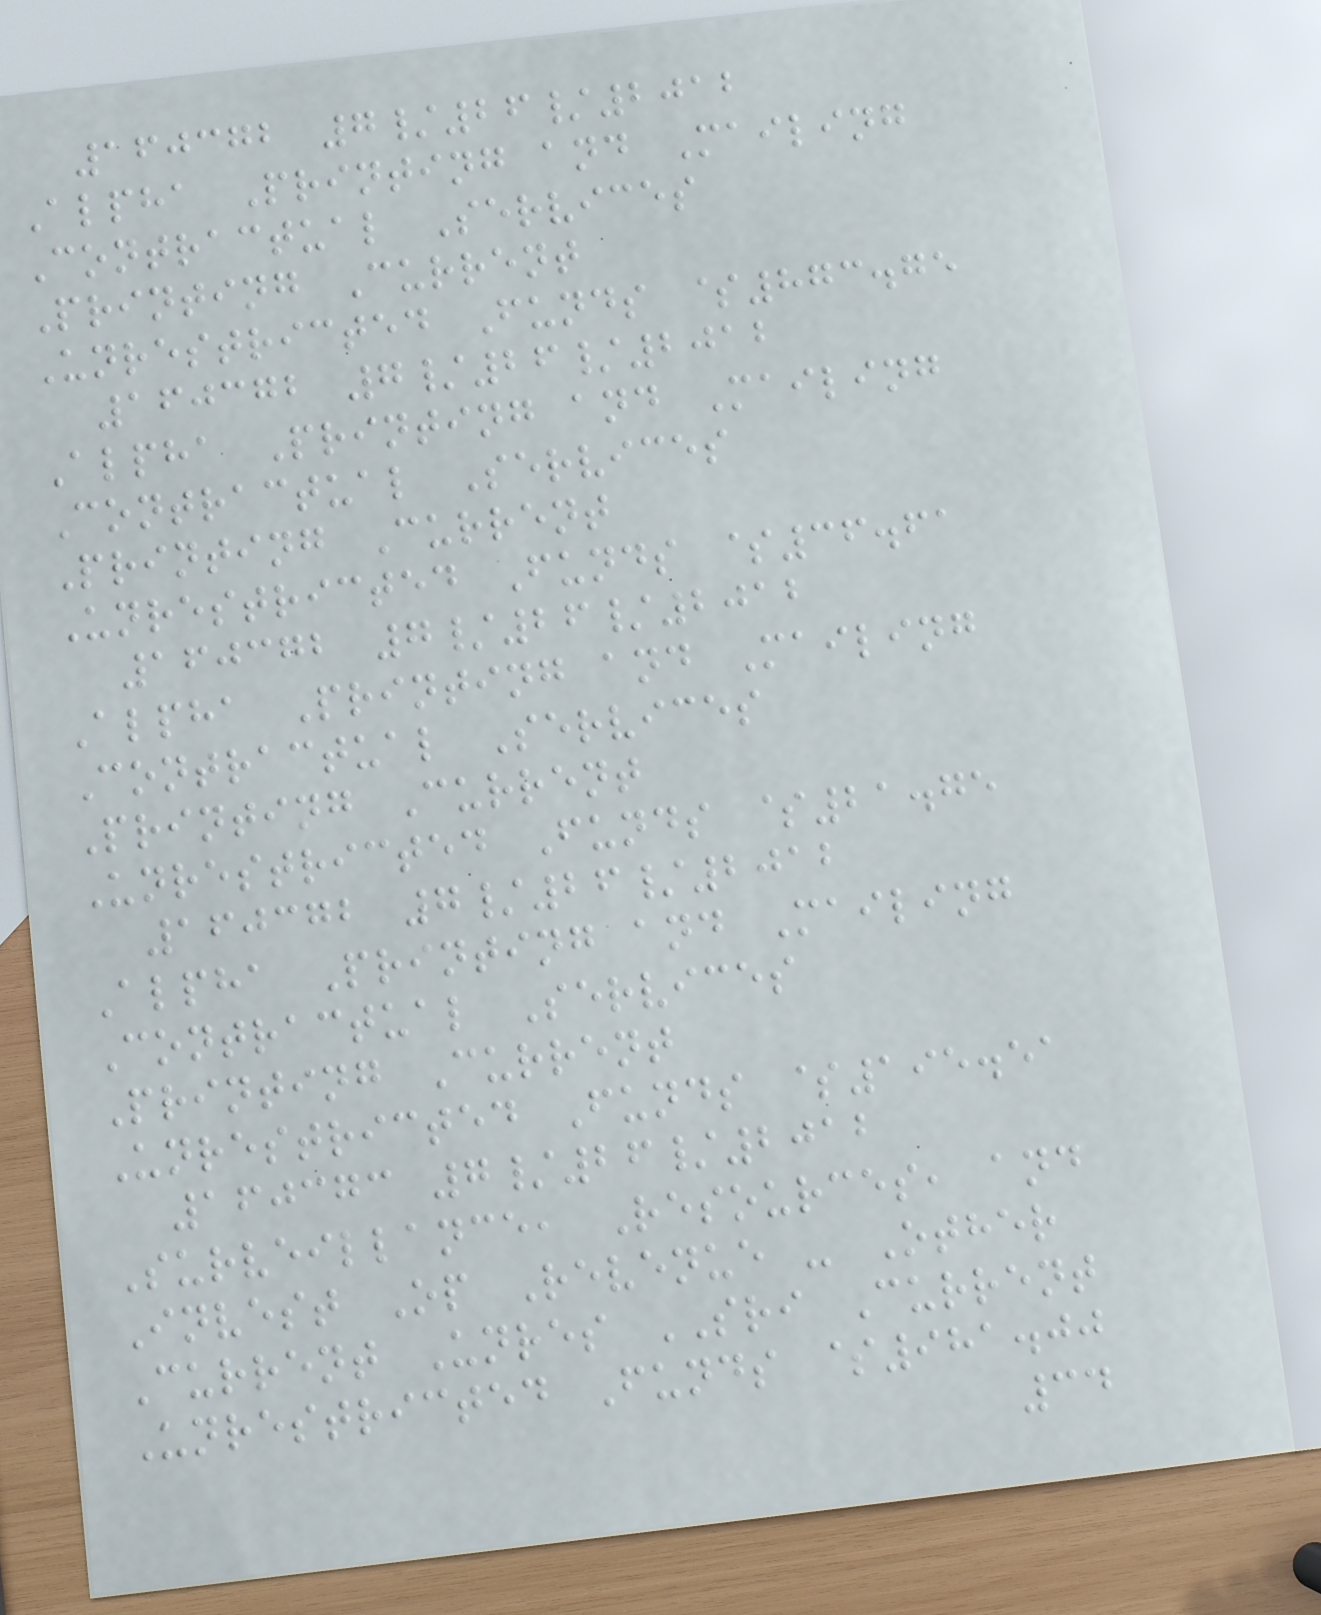160372 7/26/2012
Alpha Printing and Mailing
Contractual Services
Printing Current
Unrestricted Funds $873.75
160372 7/26/2012
Alpha Printing and Mailing
Contractual Services
Printing Current
Unrestricted Funds $36.61
160372 7/26/2012
Alpha Printing and Mailing
Contractual Services
Printing Current
Unrestricted Funds $21.75
160372 7/26/2012
Alpha Printing and Mailing
Contractual Services
Printing Current
Unrestricted Funds $195.51
160373 7/26/2012
Surveillance, Resources, and
Invest Op Revenue - Other
Current Unres SRI Current
Unrestricted Funds $981.00
34
